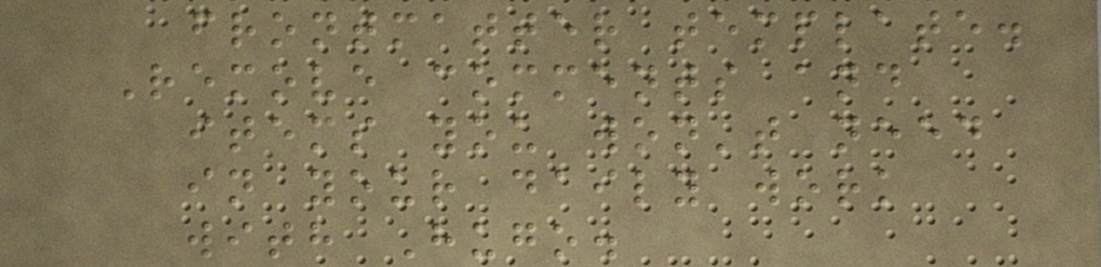frontmatter template.
Remove comments and
items you won't need
in your daily work
with Hugo.
